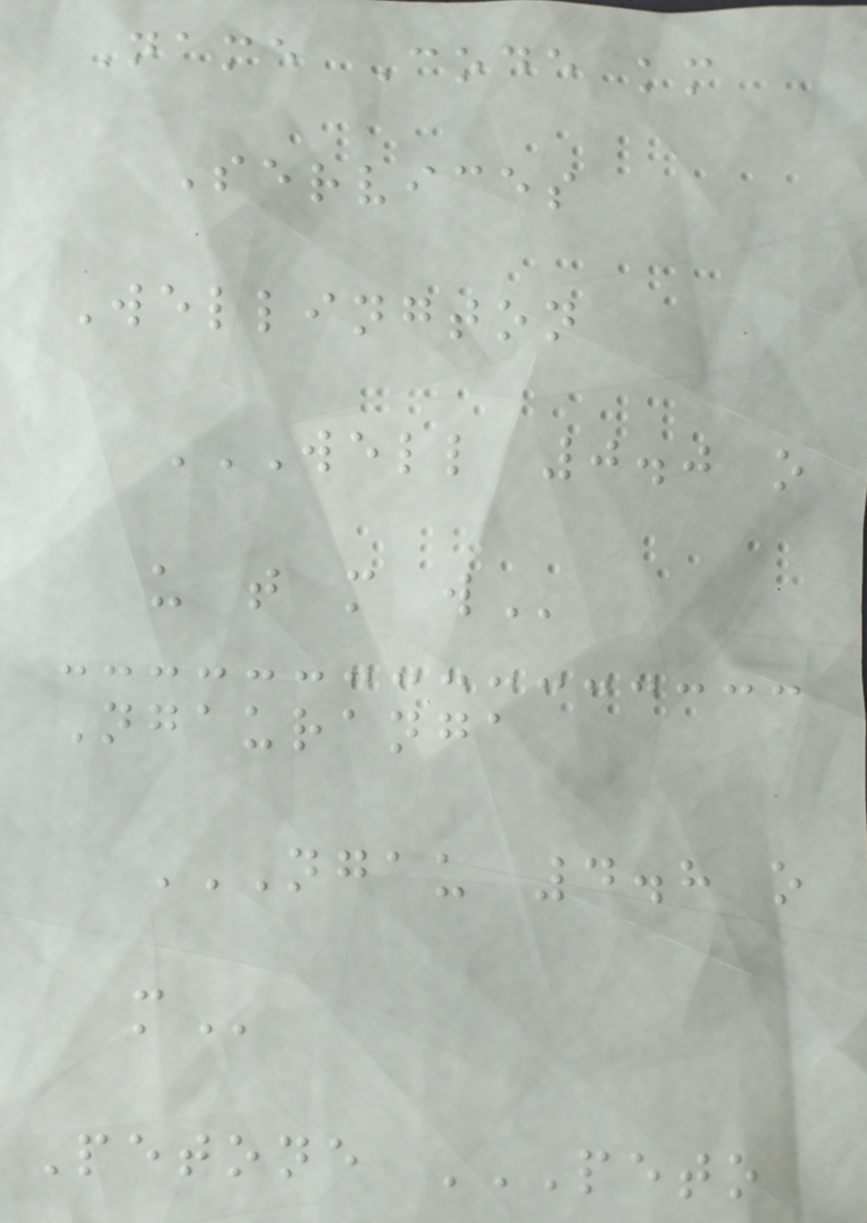Name Code km
Services
Wellington
WELL 0.0 O
U T M W
Ngauranga
NGAU 4.8 O
M
Petone PETO
